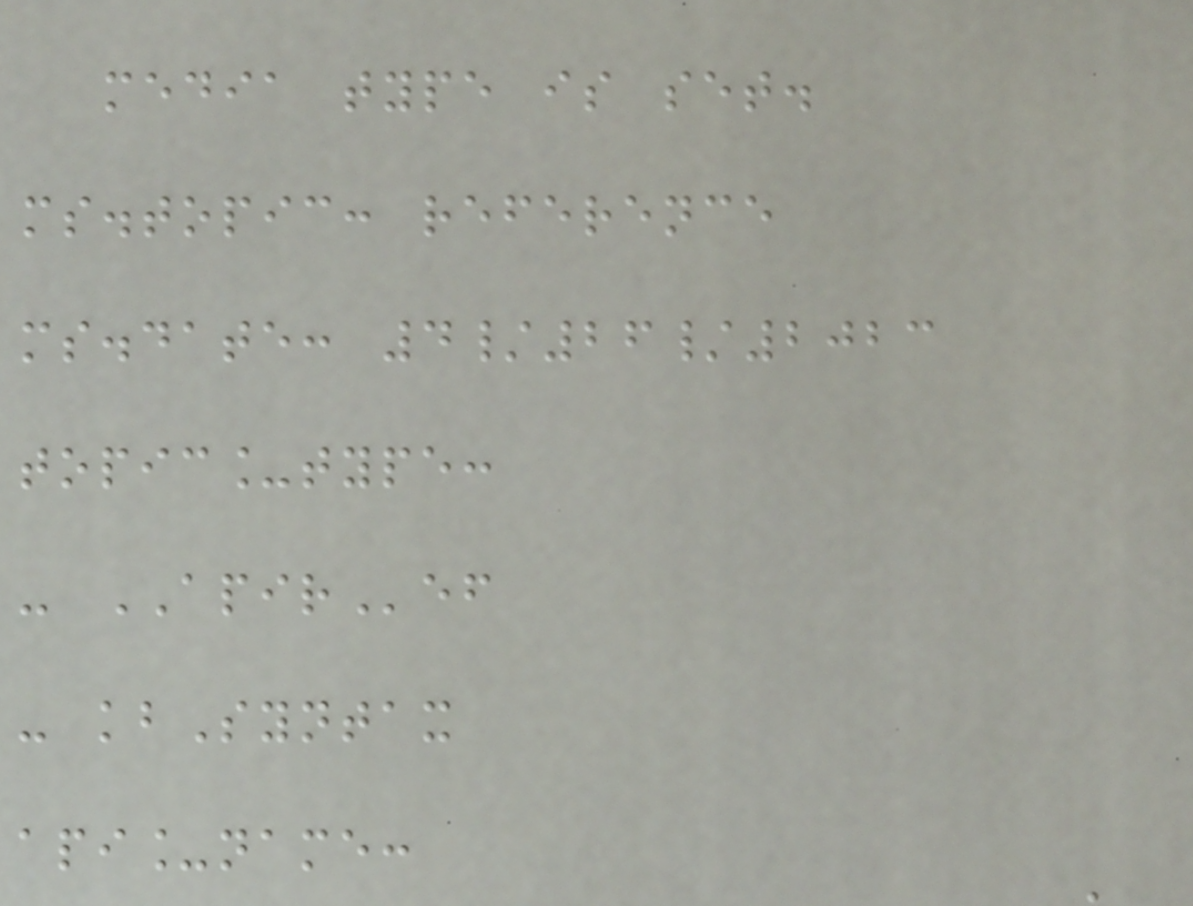media type is set.
ms.topic: reference
ms.date: 4/26/2023
topic_type:
- APIRef
- kbSyntax
api_name:
